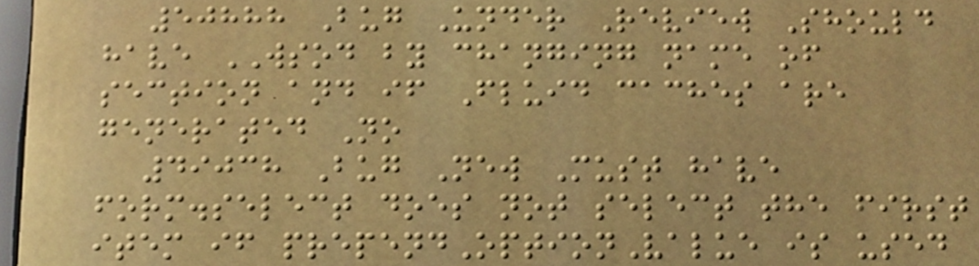50888 Bug Under Review Should
have WSOD by changing name of
section and if Fluid caches are
generated No
49038 Bug New Must have
form.select does not select the first
item if prependOptionValue is used
